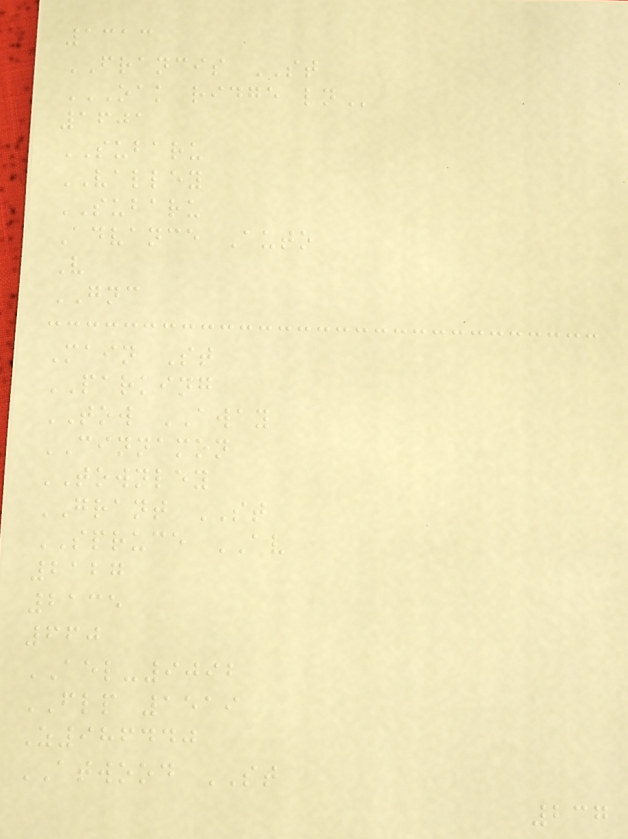1313
FRANCIS ST
OAK RIDGE LN
1601
SUBARU
VALLEY
SUBARU
Advance Auto
V
GNC
Main St
PARKING
TOW AWAY
CINNAMON
TOWNLEY
GRANT ST
SPRUCE AV
2127
2135
660
AEL-9092
FLP 1519
Z986440
ATWOOD ST
237
